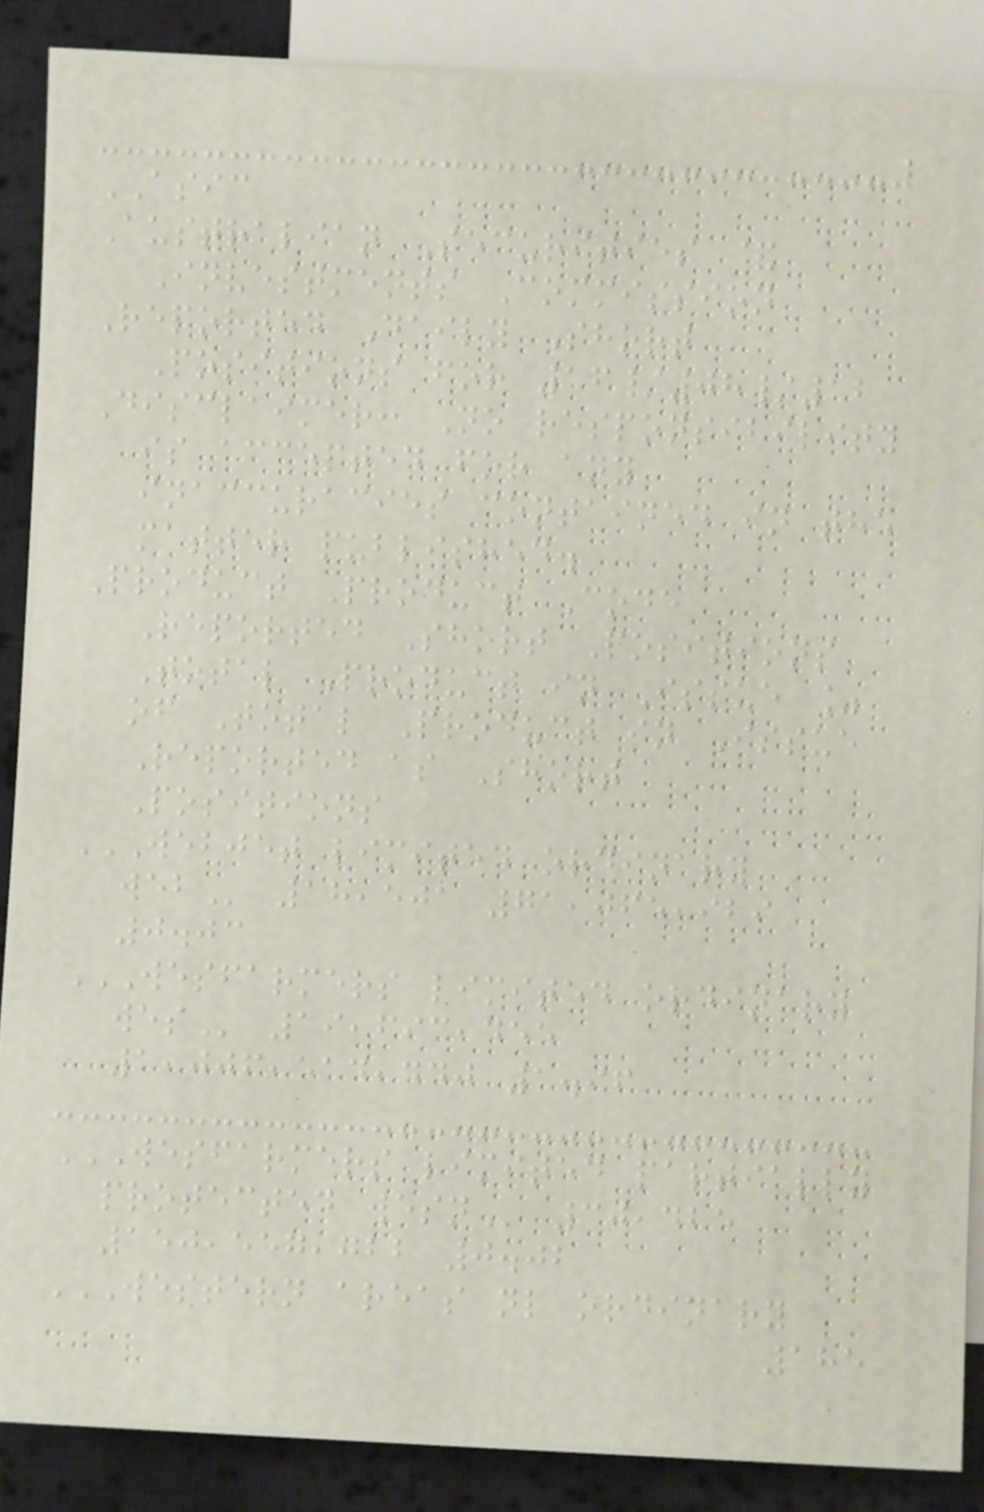ASIC
Australian Securities &
Investments Commission
Reported Daily Short
Positions for 16/08/12
Disclaimer: No responsibility
is accepted for any
inaccuracies contained in the
matter published.
Product Product Code
Reported Short Positions
Total Product in Issue %
of Total Product in Issue
Reported as Short
Positions
WEBJET LIMITED ORDINARY
WEB 18,501 71,065,929
0.03
WESFARMERS LIMITED ORDINARY
WES 19,693,455
1,006,514,440 1.96
WESFARMERS LIMITED PARTIALLY
PROTECTED WESN 30,425
150,557,722 0.02
WESTERN AREAS NL ORDINARY
185
